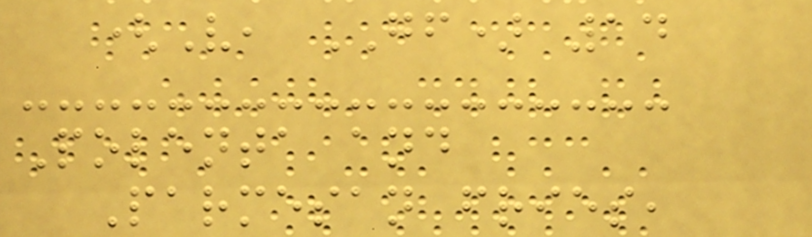(V, GF) 14
Polenta and
Parmesan fries,
